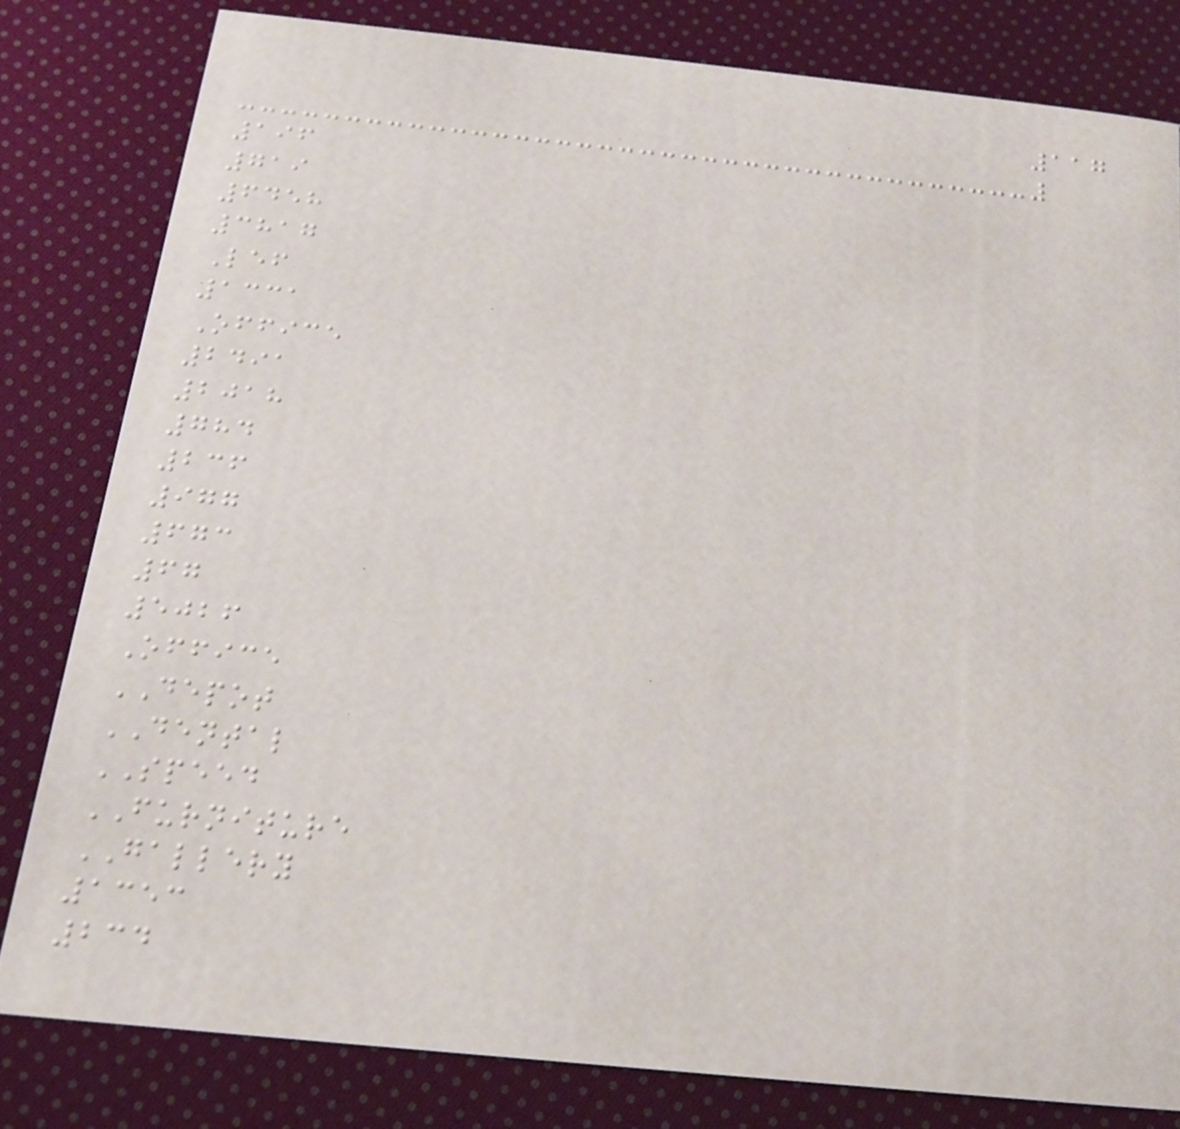117
196
719
6458
3817
Lef
1331
Office
2491
2018
784
236
977
673
67
5026
Office
DEPOT
DENTAL
SPEED
FURNITURE
GALLERY
1353
234
